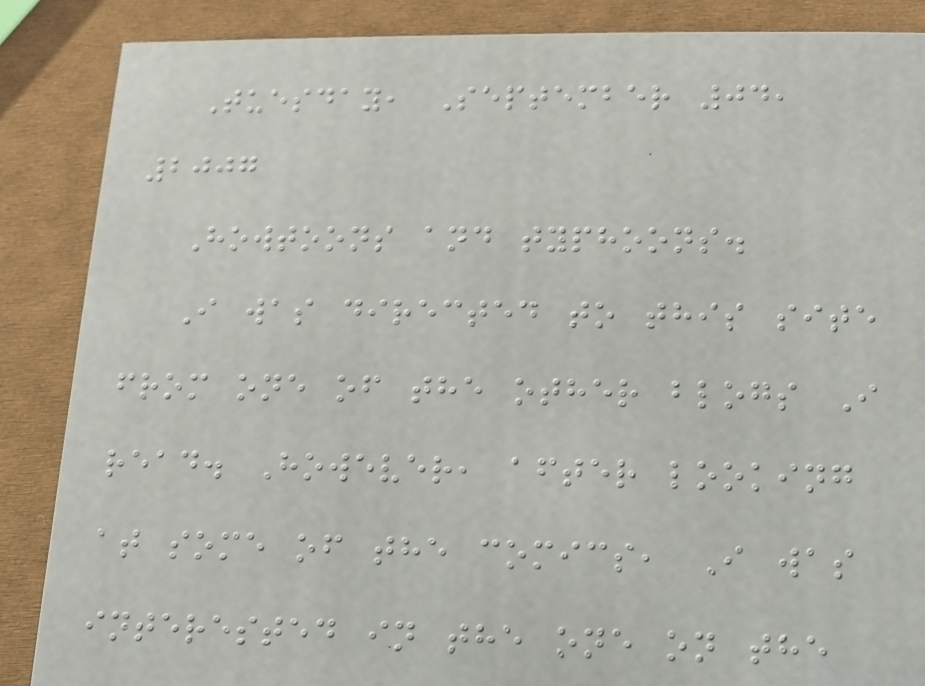Tuesday, September 04,
2007
Howtoons and typhoons.
I was directed to this site
from one of the other blogs I
read. However, after looking
at some of the comics, I was
interested in the one on the
